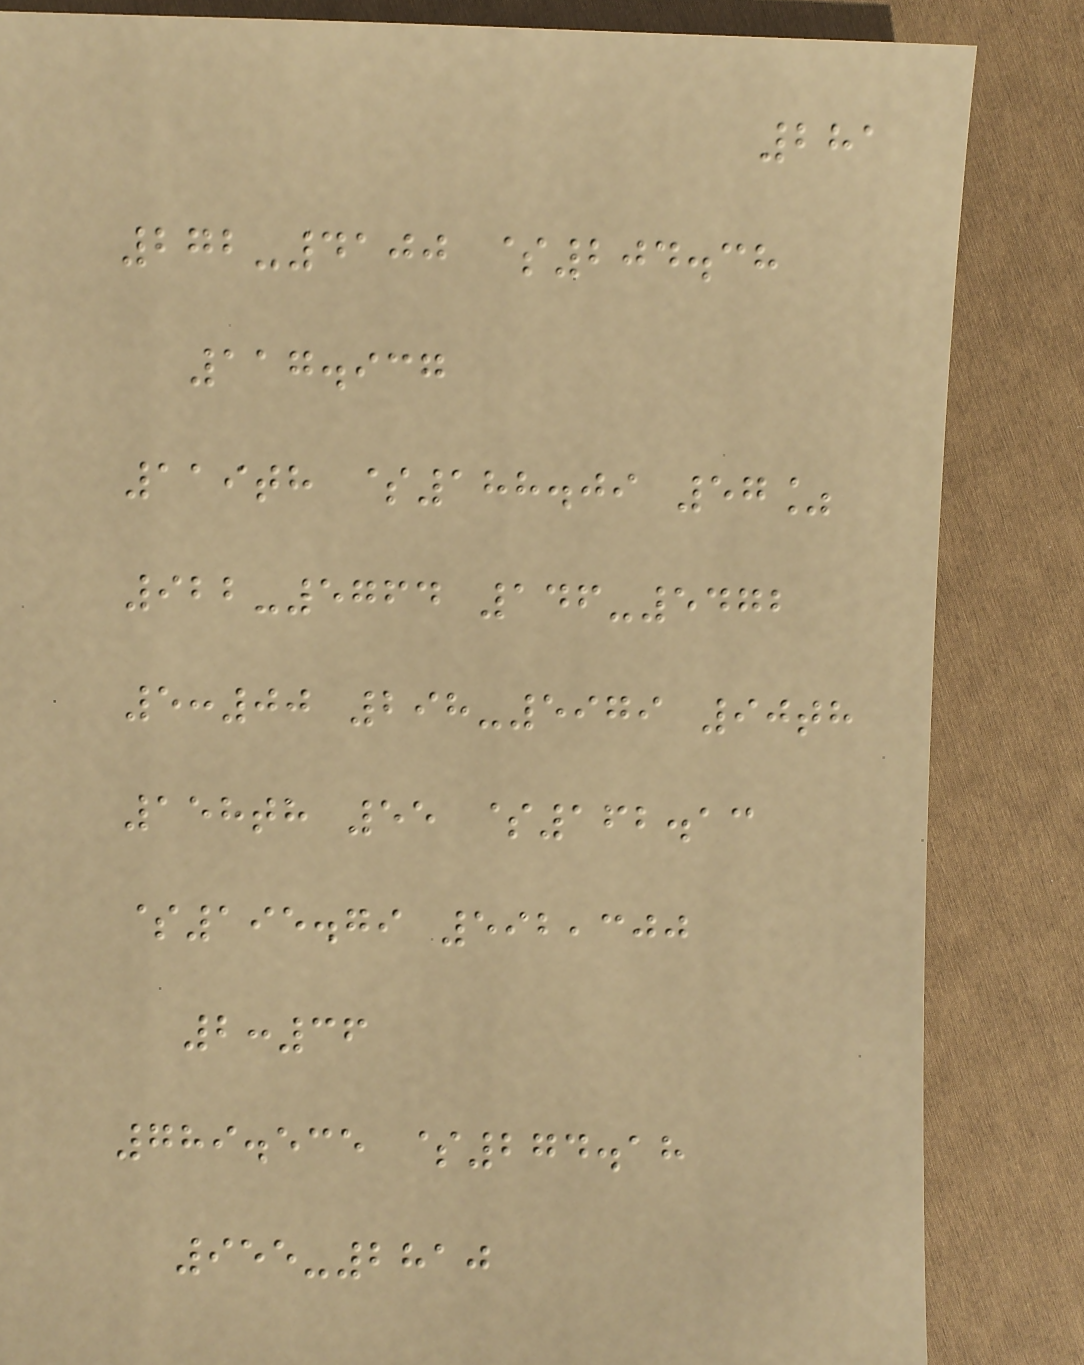281
272-4100 $204.38
117.937
119th $188.09 57%
922-5764 146-5472
5:00 298-5979 90th
158th 55 $162.13
$195.79 592,300
2:36
789.535 $274.18
955-2810
